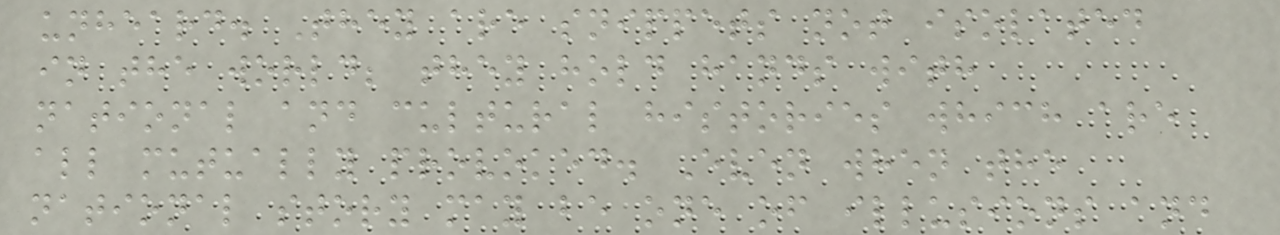unheard. They are snippets not isolated
in the world; they hold hands with
national and cultural histories which are
all mutually provoked. Even when the
national story may be one of illusions and
